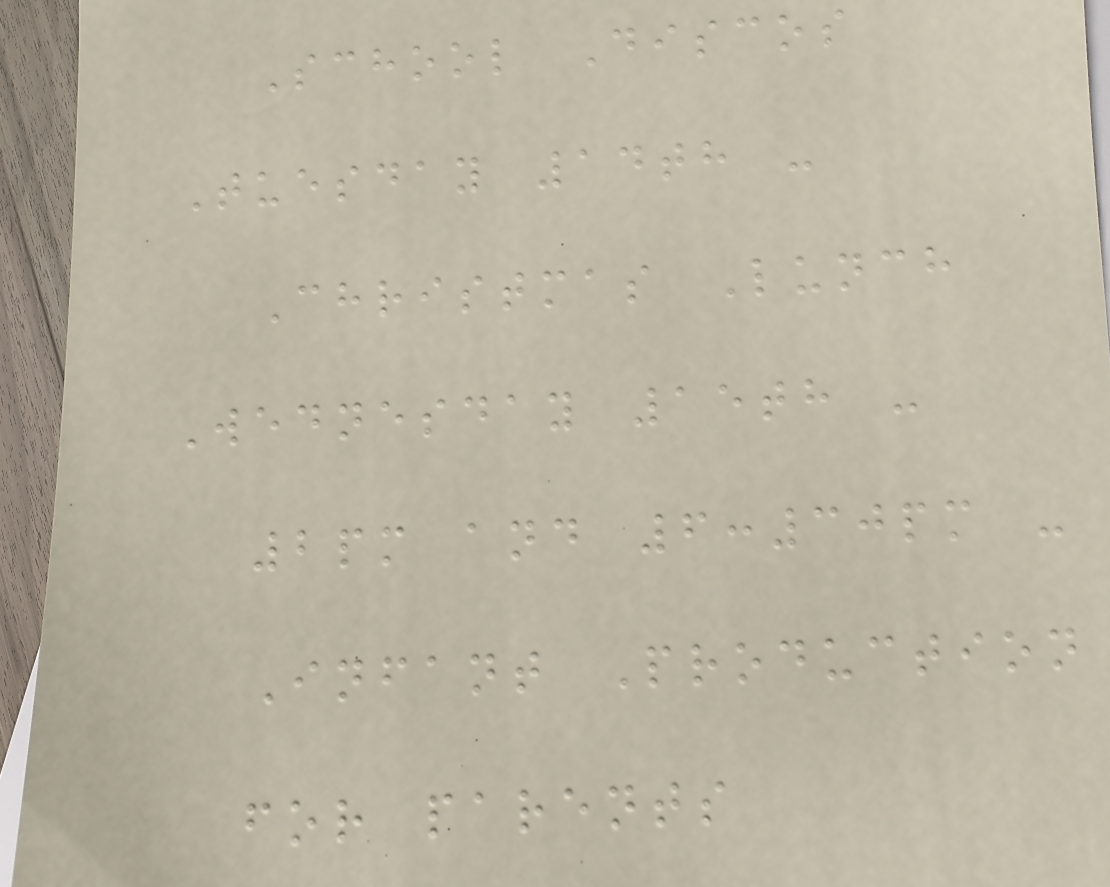School Discos
Tuesday 14th -
Christmas Lunch
Wednesday 15th -
2pm and 6:30pm -
Infant Production
for parents
